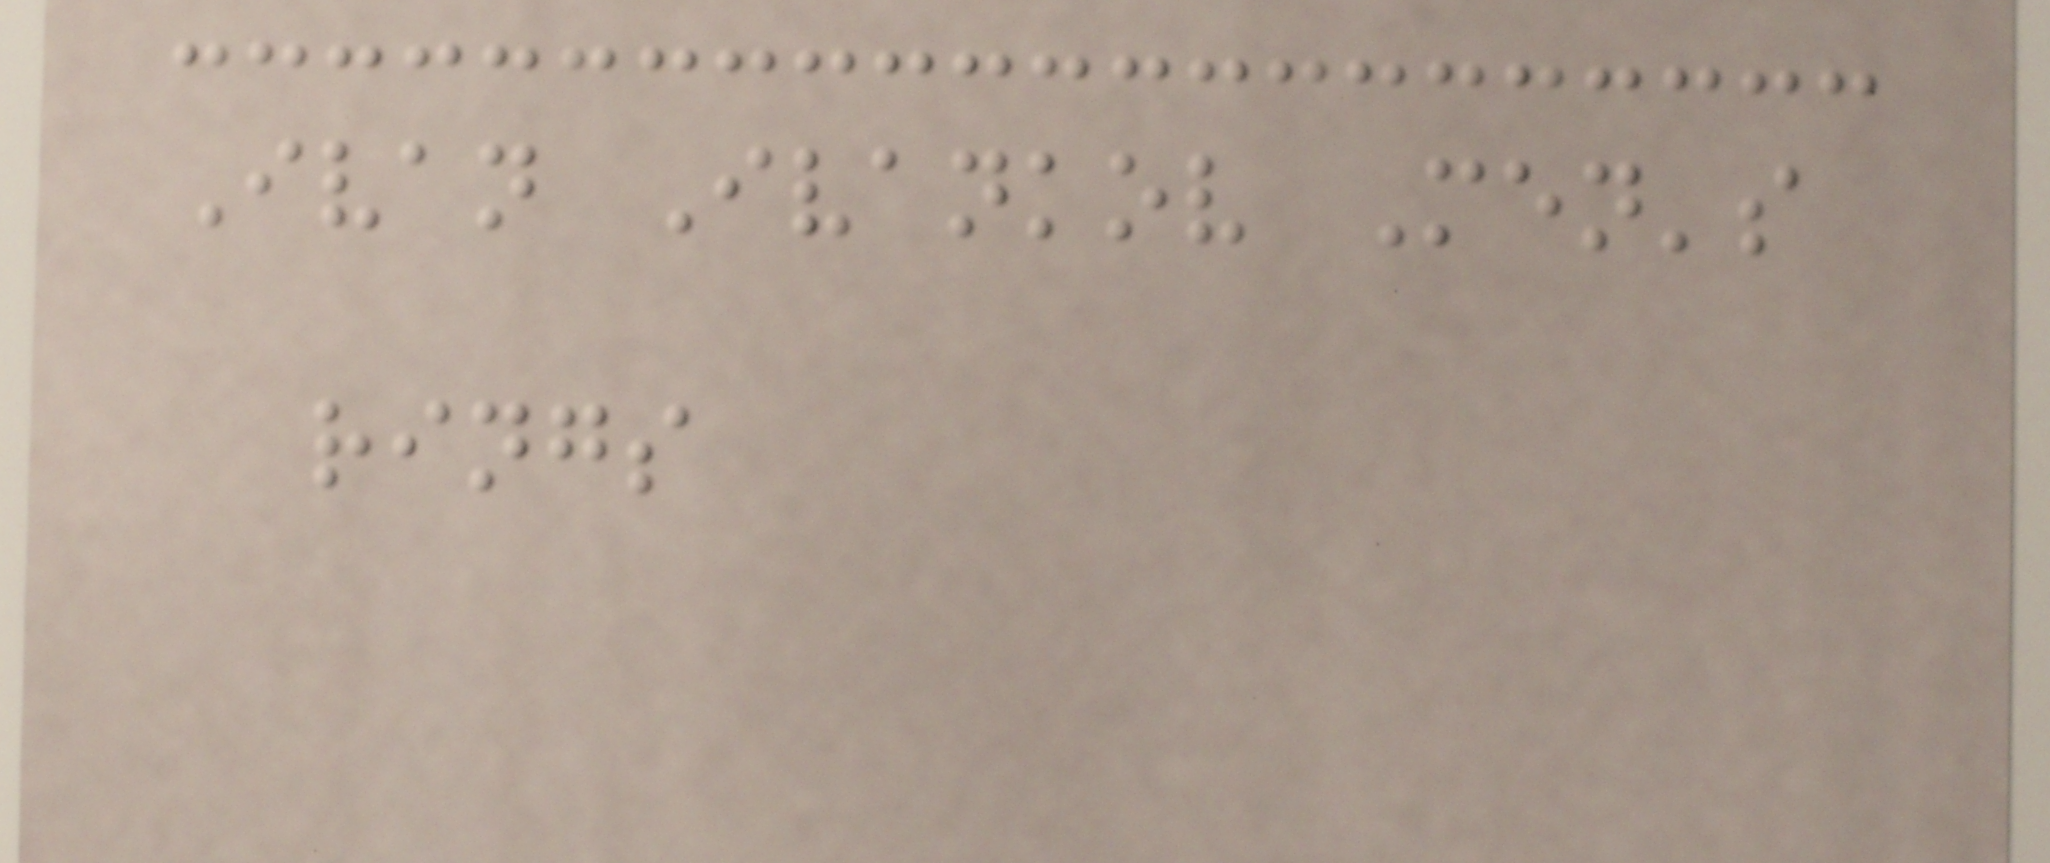Ivan Ivankov Men's
rings
